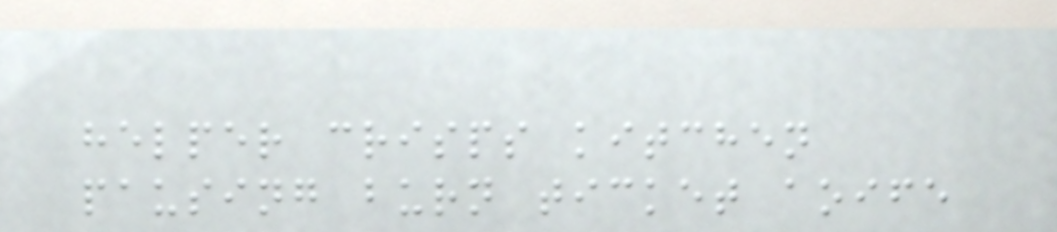helper crisps kitchen
pausing burn ticket aoife
